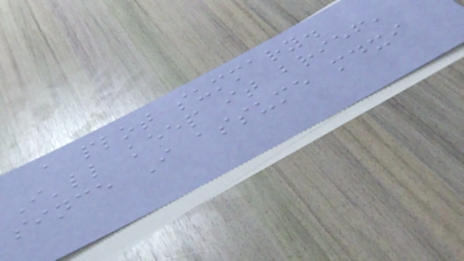a plot summary.
I'll keep it brief,
since I assume mdxi
